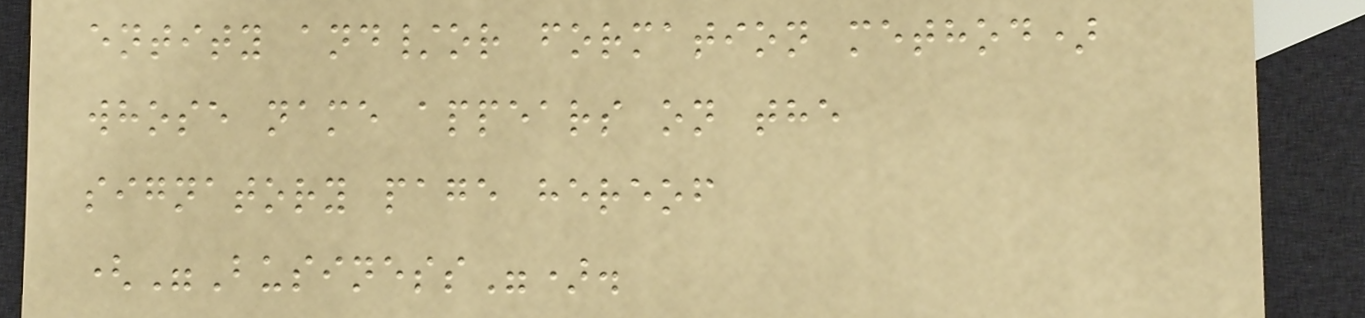entity and/or formation method)
whose name appears on the
signatory page hereof
("Business").
